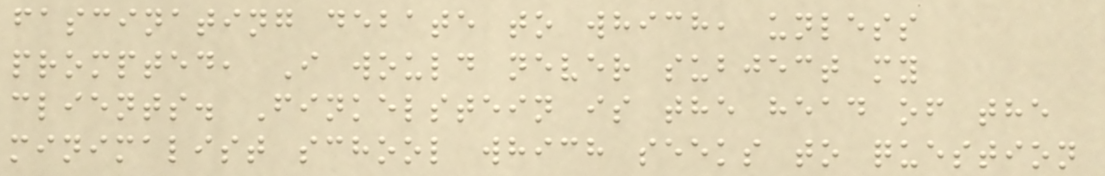fascinating debate to which, unless
prompted, I would never subject my
clients. Finkelstein is the head of the
minimalist school which seeks to question
